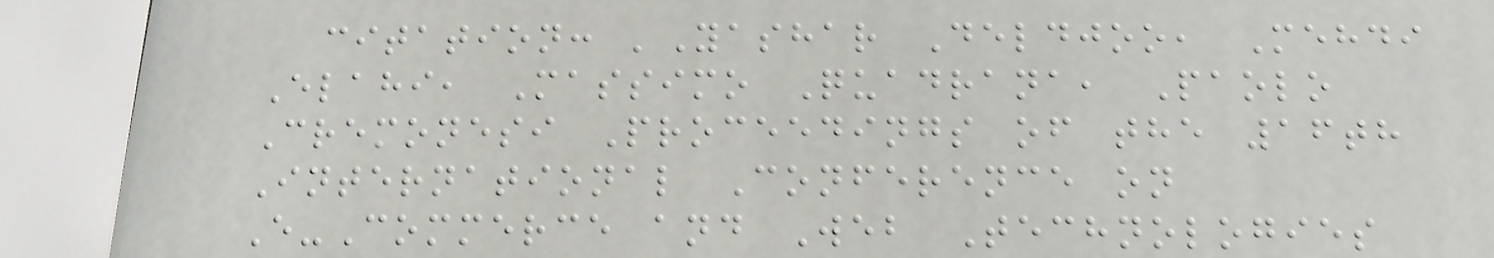citation: 'Yashar Deldjoo, Mehdi
Elahi, Massimo Quadrana, Paolo
Cremonesi Proceedings of the 16th
International Conference on
E-Commerce and Web Technologies
